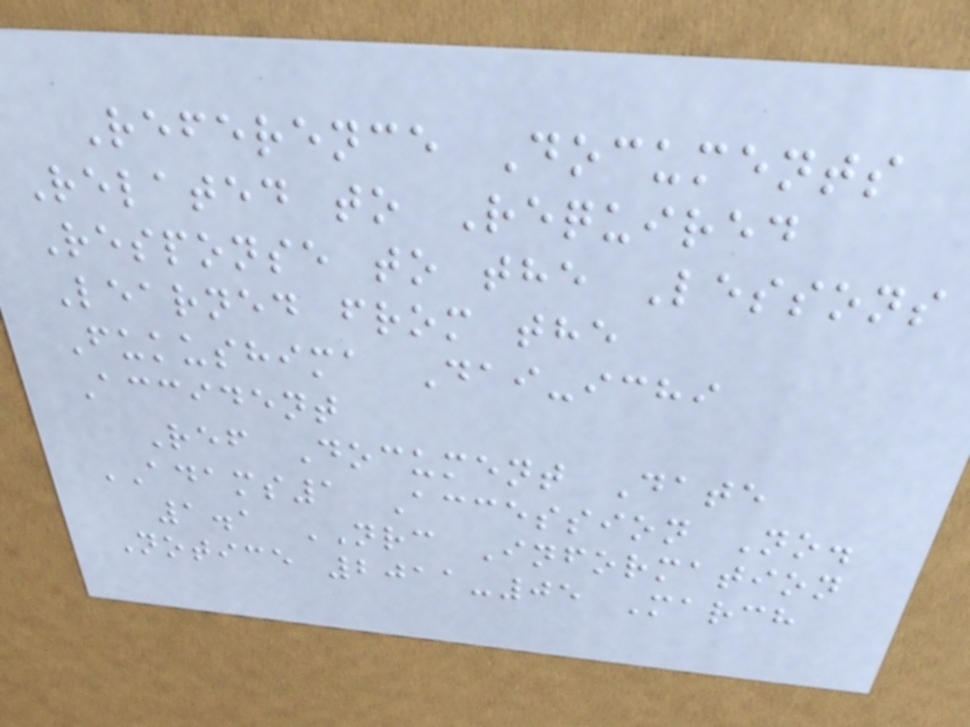Reference Documents
Related to Required
Response to the Lessons
Learned from the
Fukushima Dai-ichi
Accident
Ref Document Date
ADAMS1 Accession No.
1.1 NRC Information
Notice 2011-05 March
